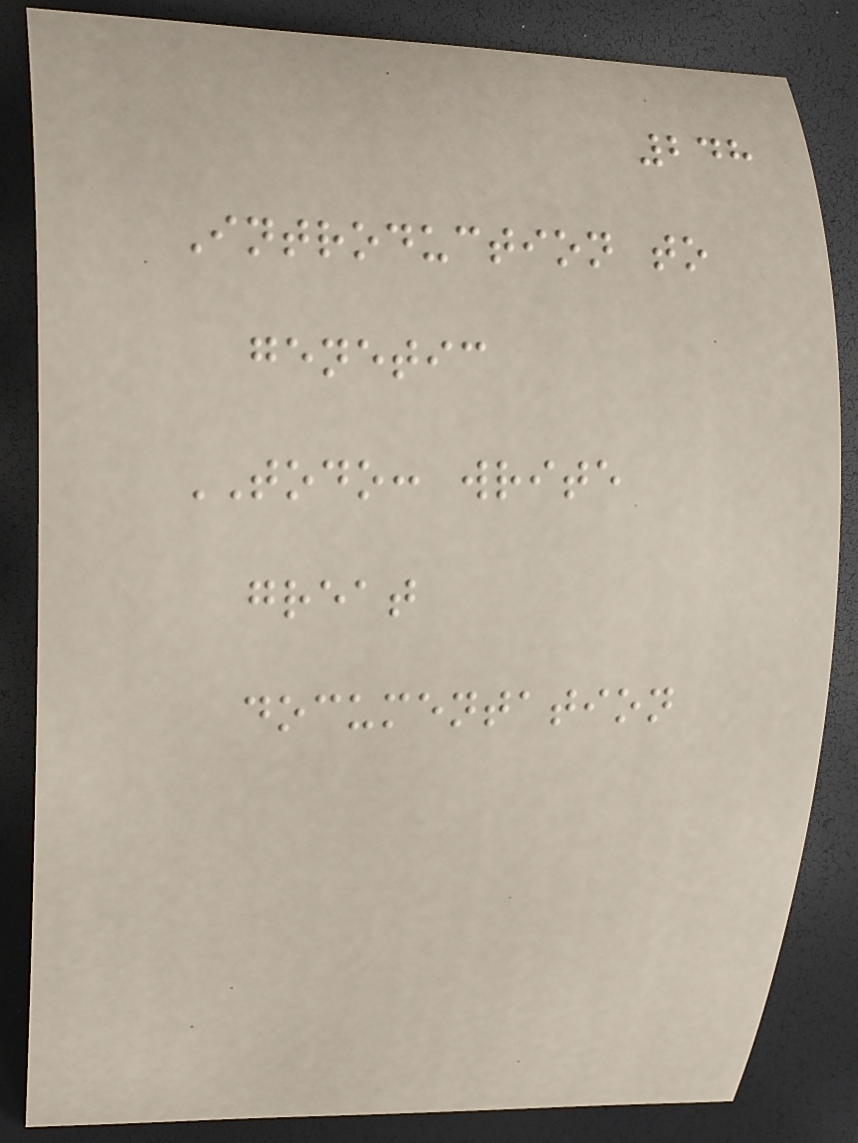248
Introduction to
genetic
TODO: write
great
documentation
